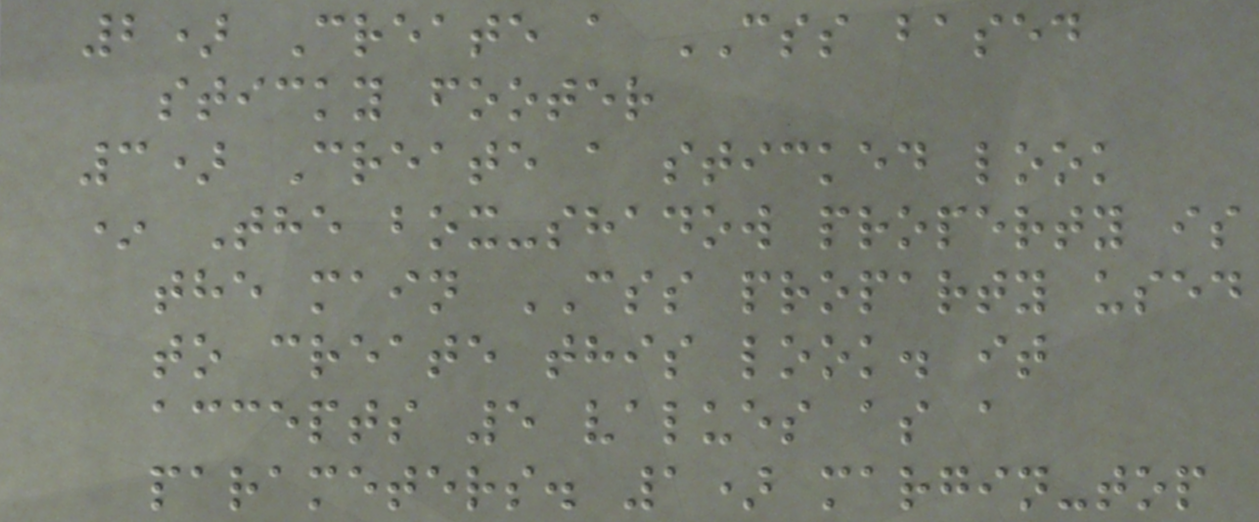2) Create a CSS based
sticky footer
3) Create a sticked look
* The box-shadow property is
the main CSS proparty used
to create this look. it
accepts 5 values as a
parameters. 1) margin-top
